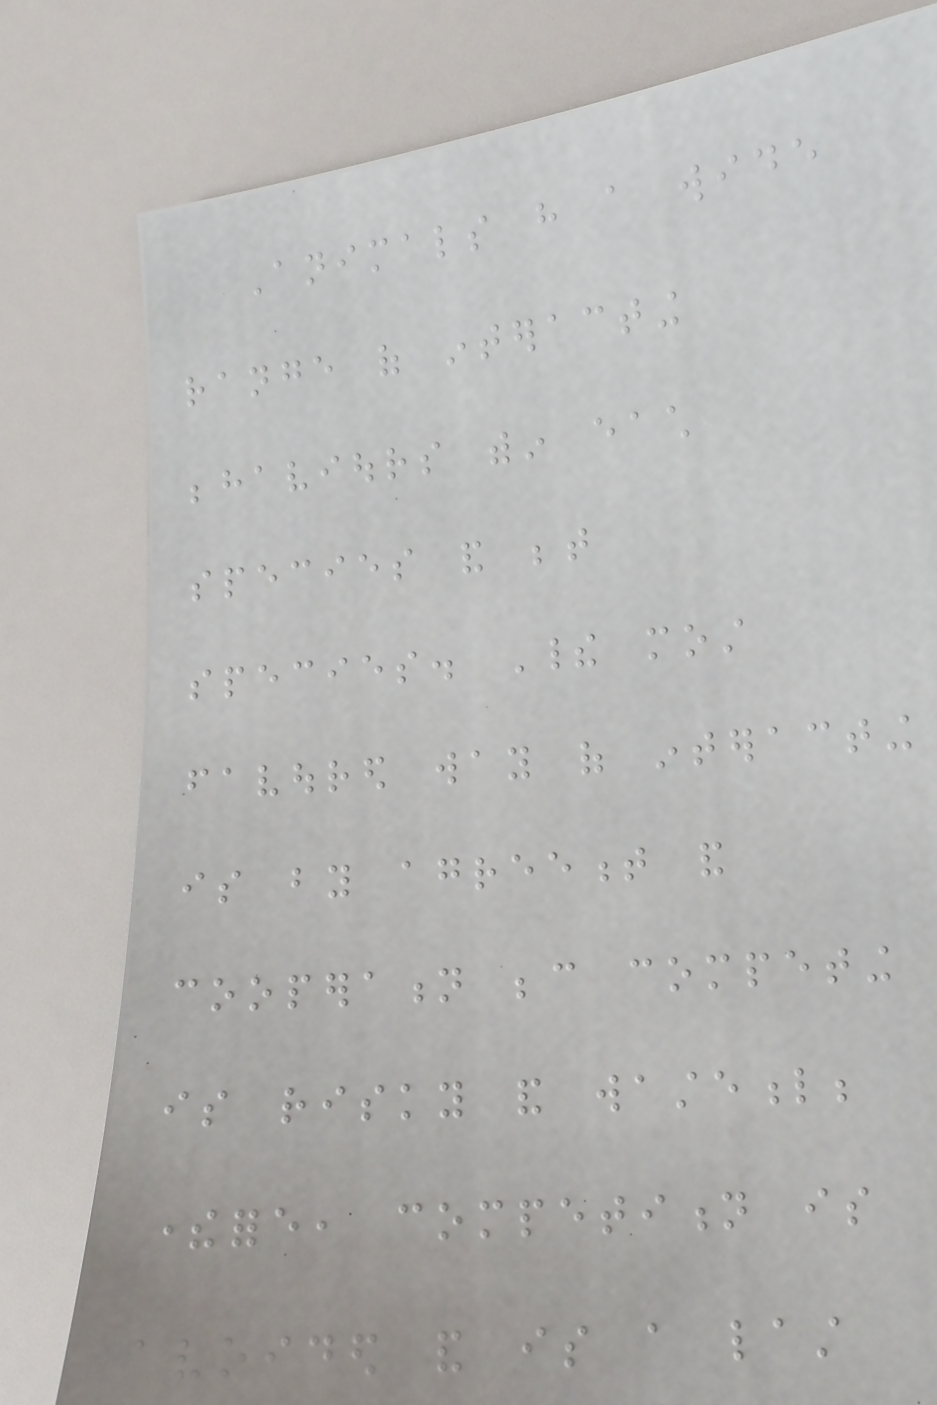Animals have a wide
range of interacting
behaviours within each
species and between
species. Their most
favoured way of interacting
is by agreement and
cooperation because competing
is risky and wasteful;
therefore, competition is
avoided and is a last
